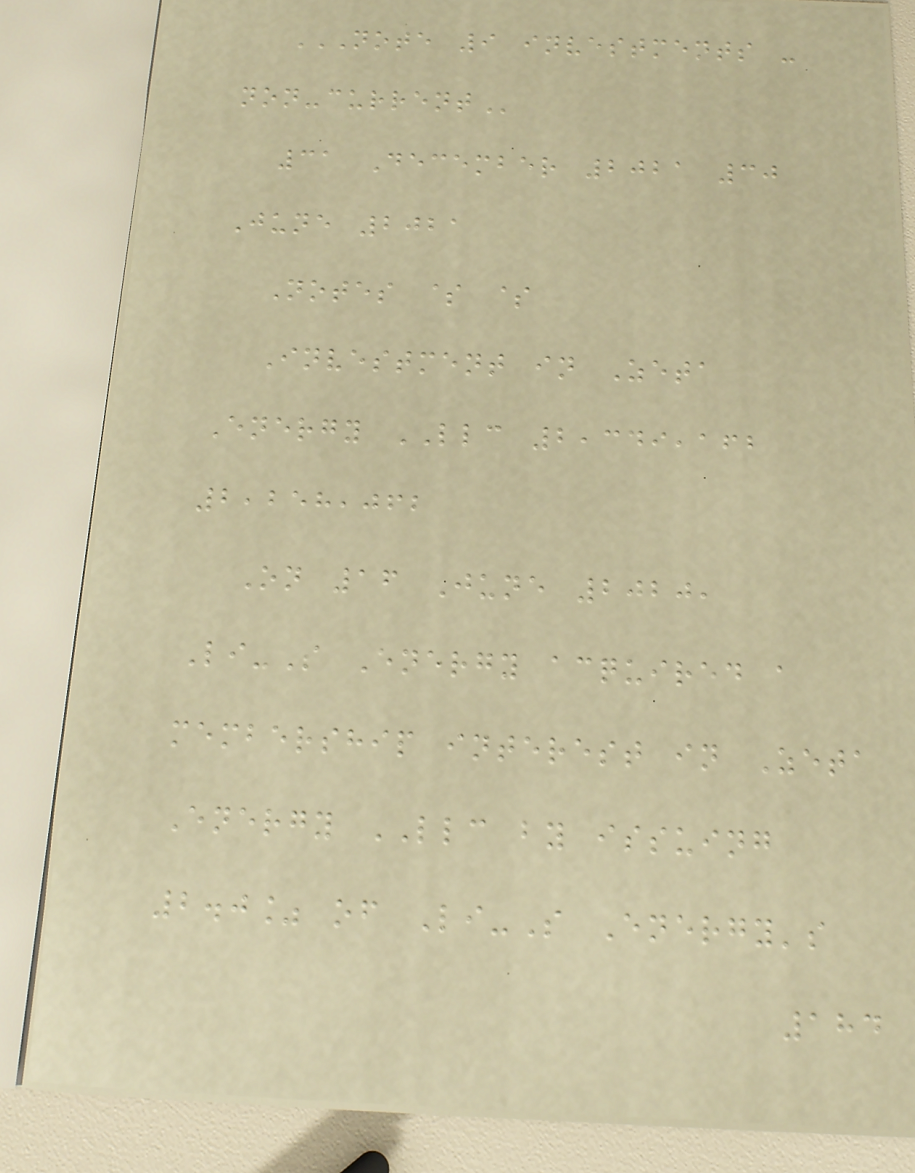NOTE 9 INVESTMENTS -
NON-CURRENT
31 December 2021 30
June 2021
Notes $ $
Investment in Zeta
Energy LLC 2,349,162
2,258,062
On 16 June 2020,
Li-S Energy acquired a
membership interest in Zeta
Energy LLC by issuing
2.0% of Li-S Energy's
184
